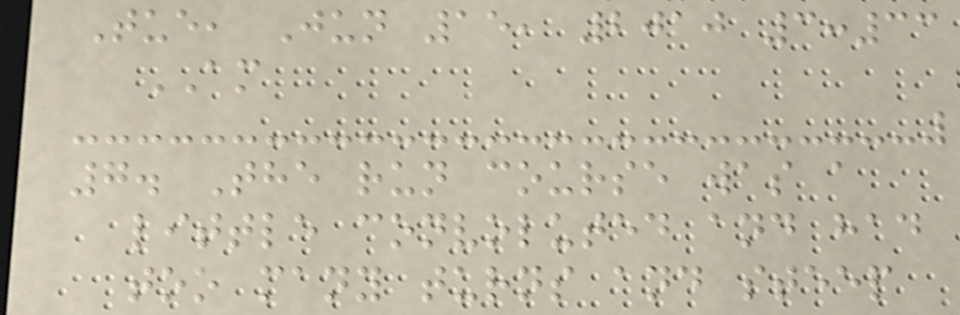Tue, Jun 15, 2010 3:33
AM
7. The run course was a
little convoluted and had
too many turns and steep
